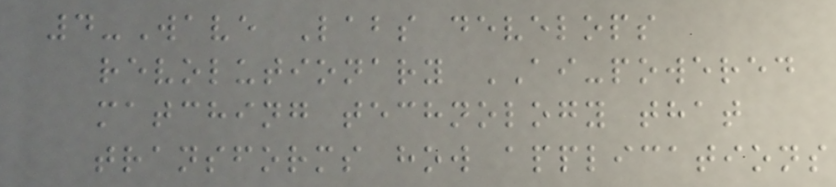4-Wave Labs develops
revolutionary AI-powered
matching technology that
transforms how applications
